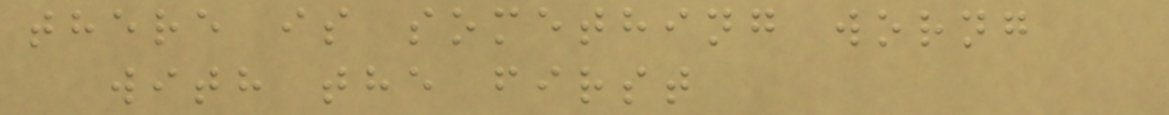there is something worng
with the first
